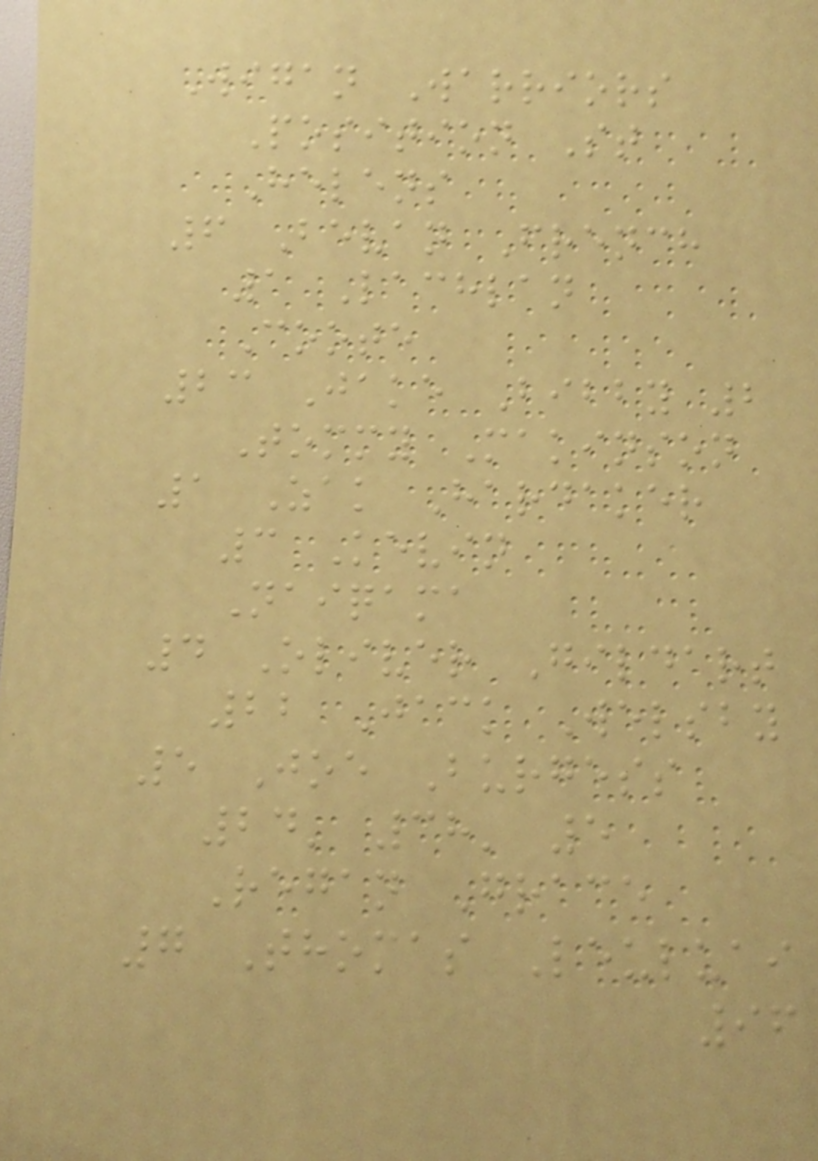Wigan Warriors
Position St
Helens
6 Bevan French
1 Lachlan
Coote
23 Jake Bibby 2
Tommy Makinson
1 Zak Hardaker
3 Kevin
Naiqama
4 Oliver Gildart
22 Jack Welsby
5 Joe Burgess
24' 38' 5
Regan Grace
7 Thomas Leuluai
96
